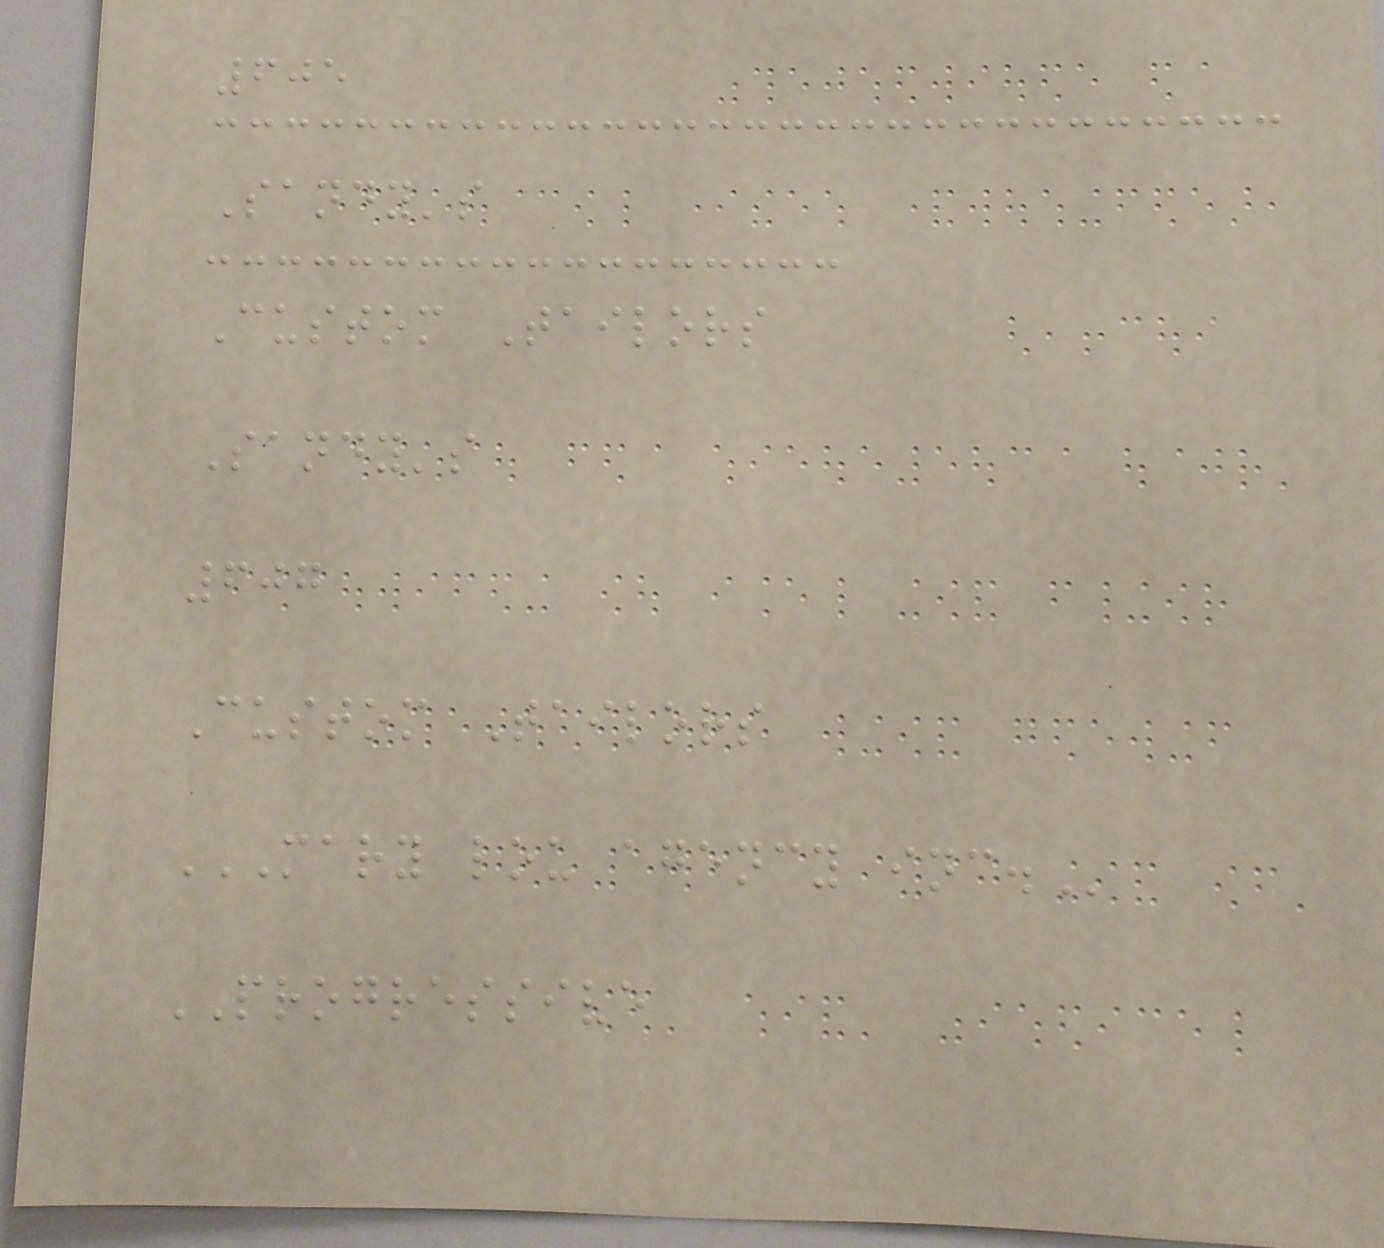605
Sandy's
Custom Tailors
Sandy's
607
Custom Tailors
MARY LOU AGENCY INC.
PROGRESSIVE
